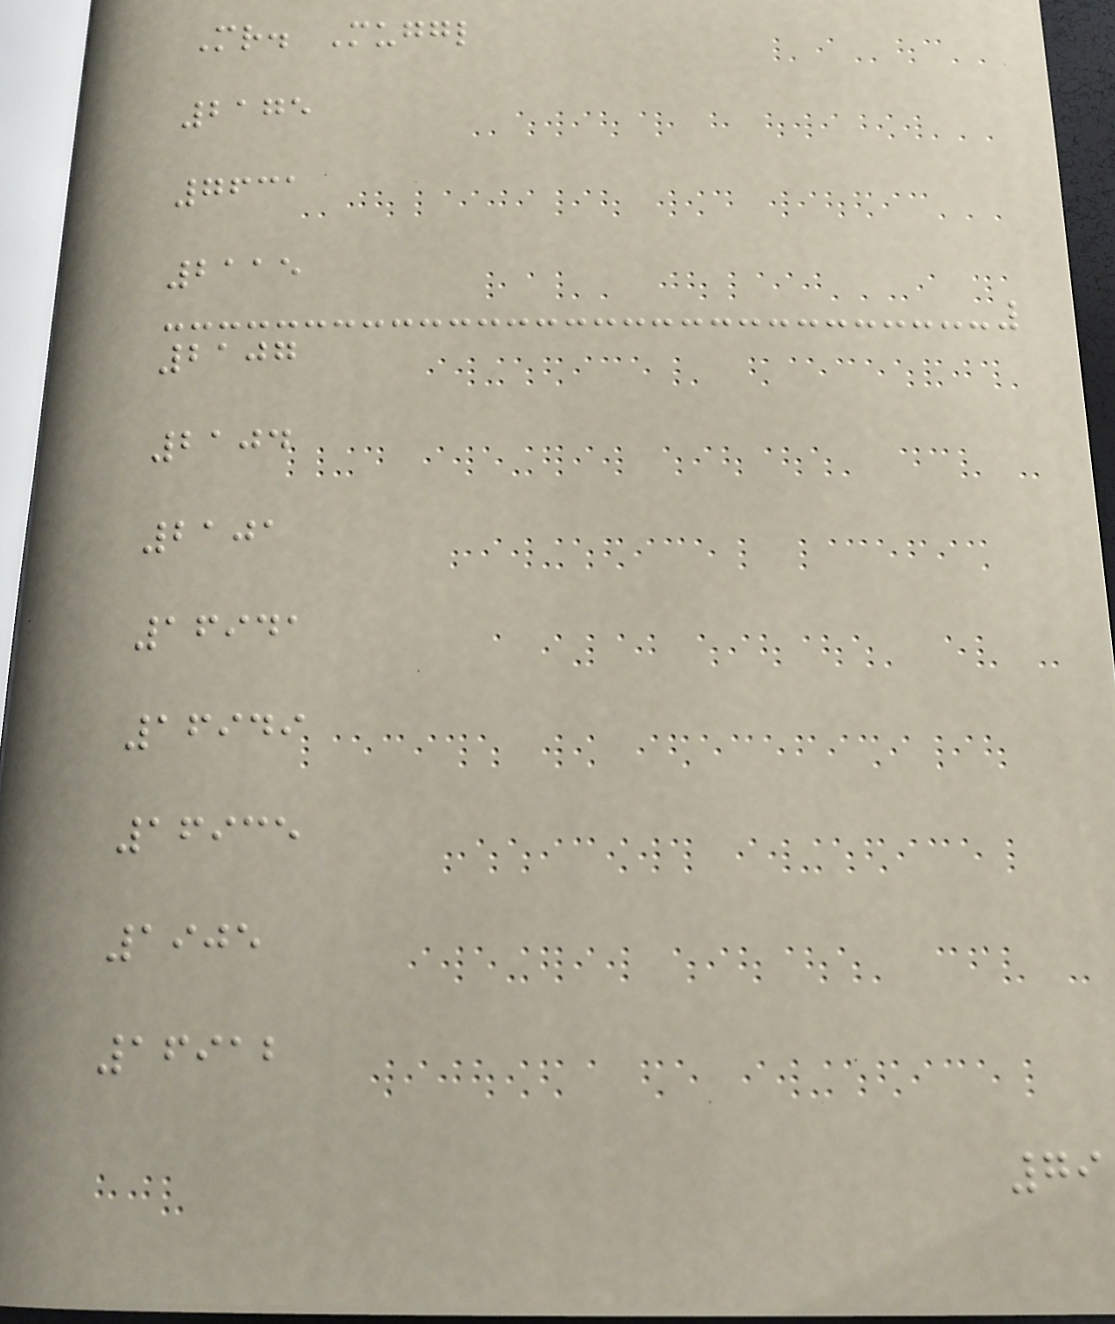Mr. Muggl
2175
7631
2115
2107
2104
2101
16941
16949
16935
1905
16912
79
